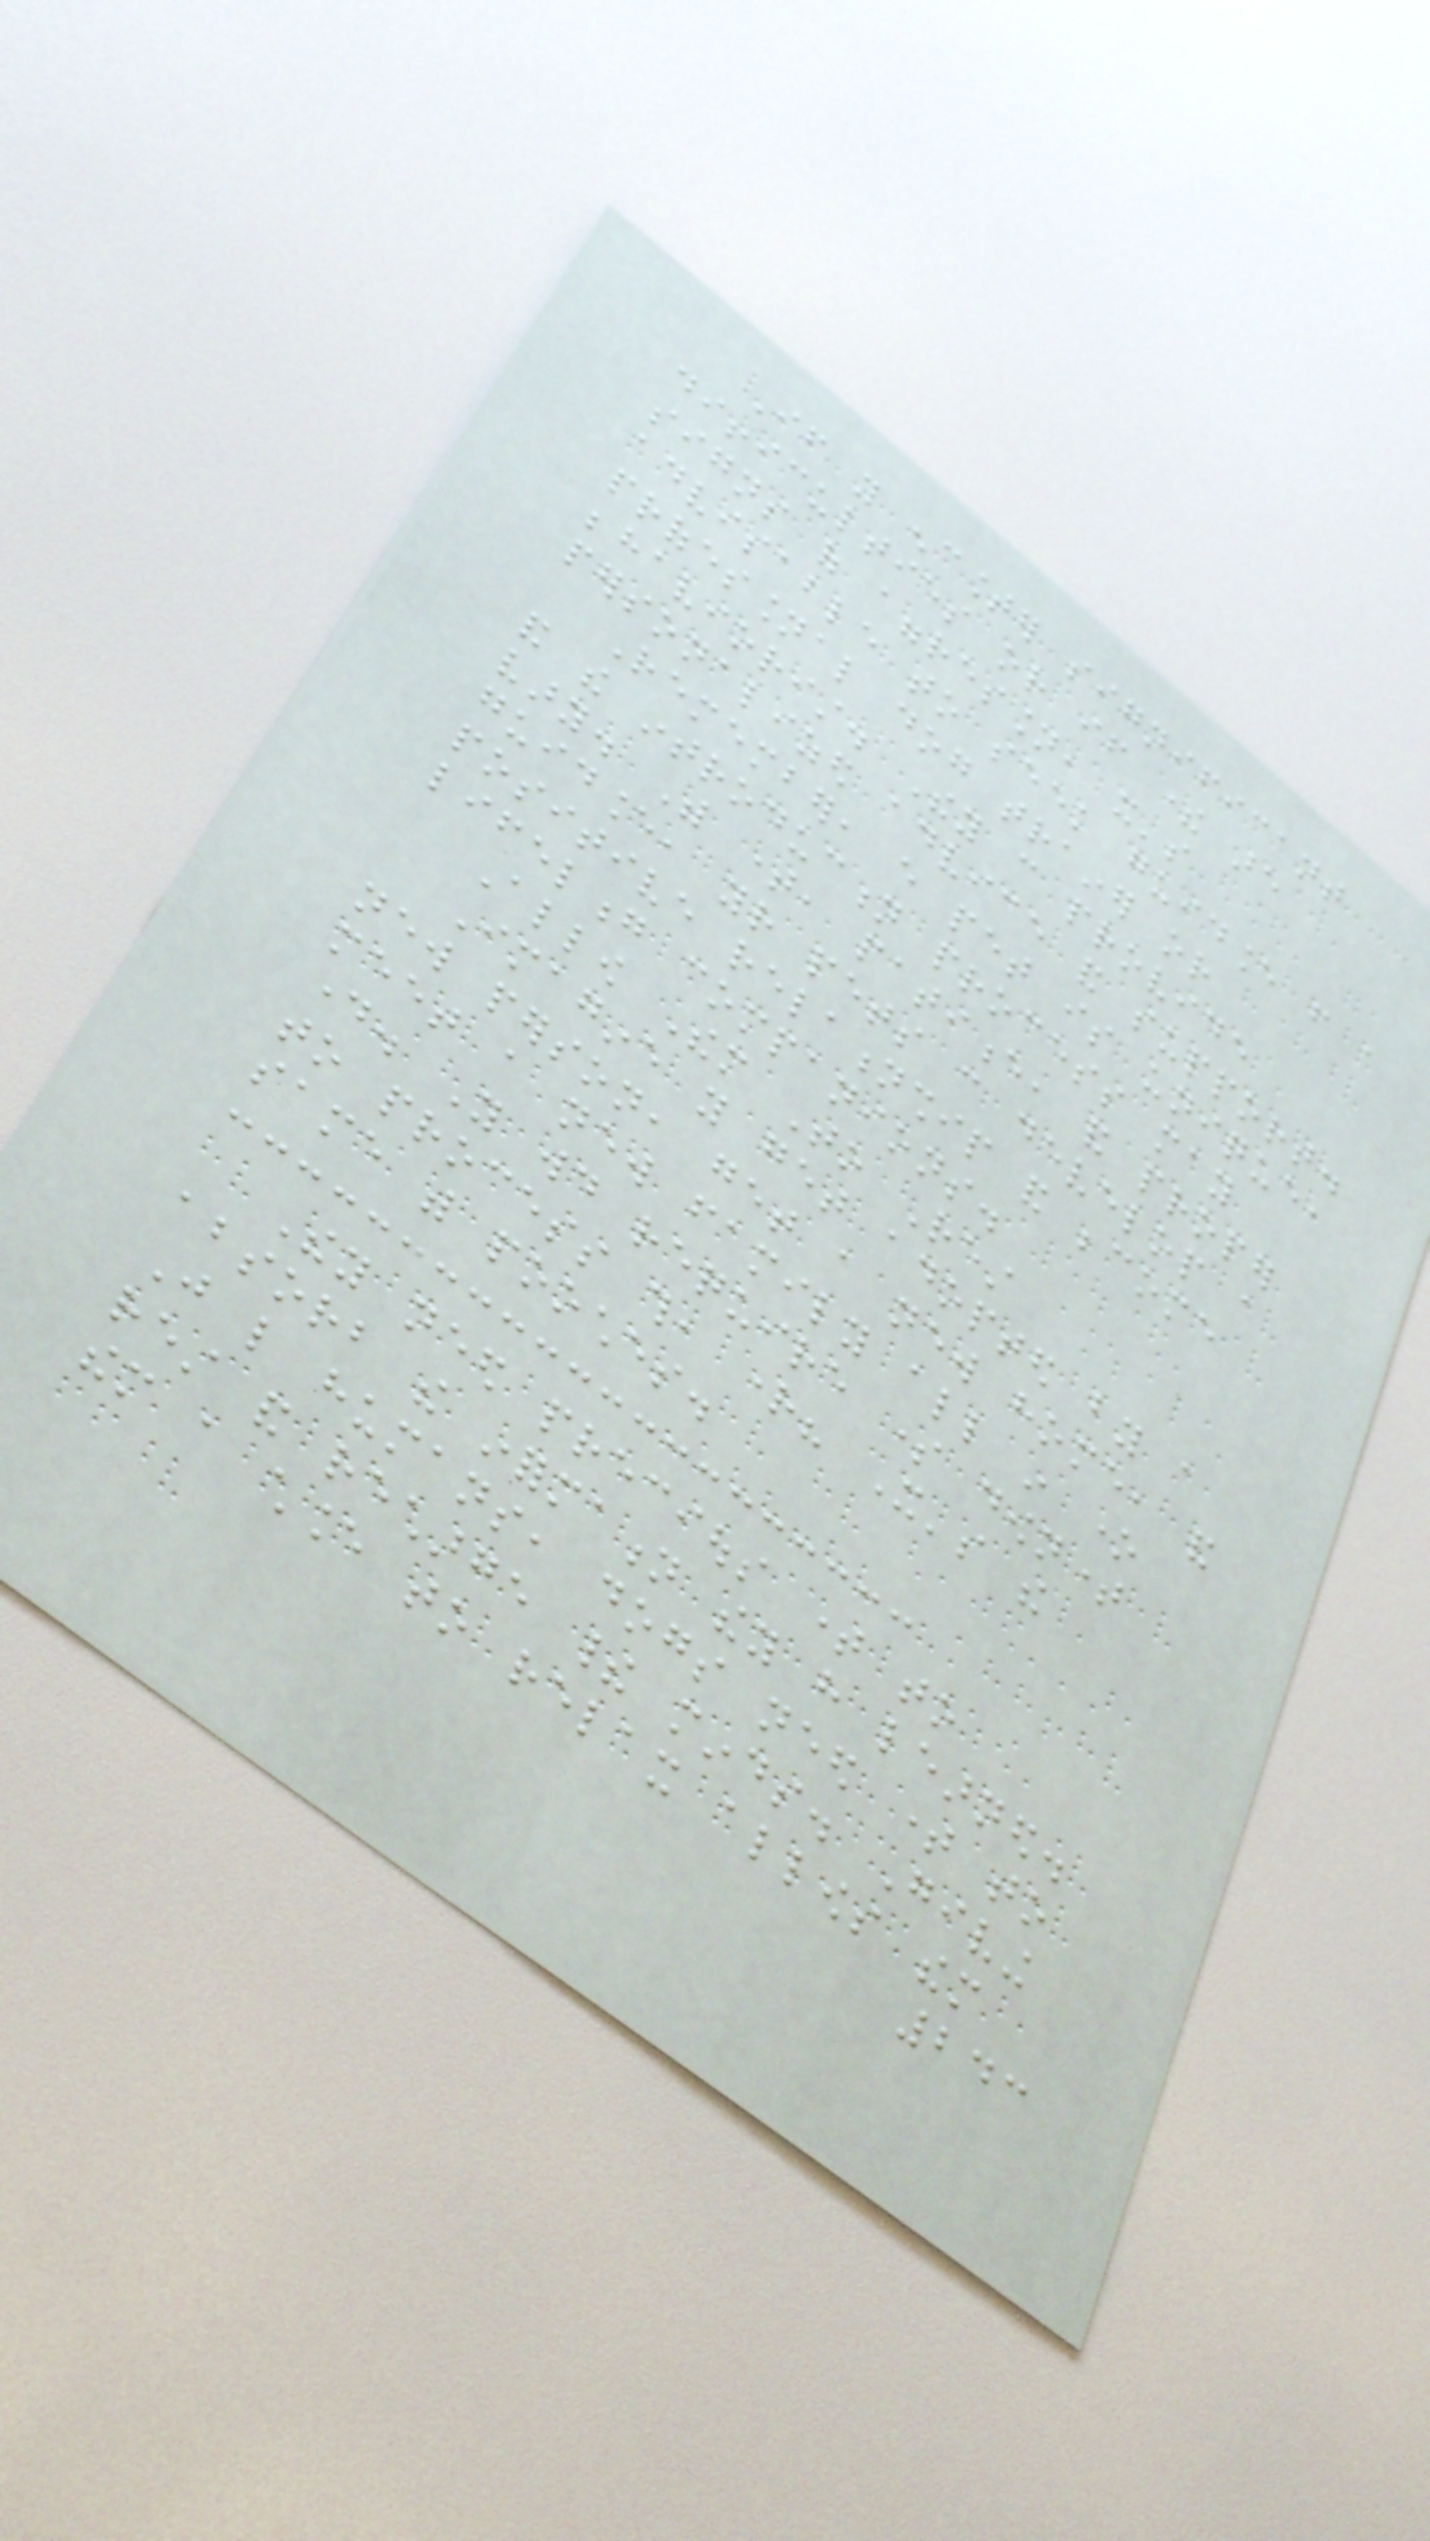If you encounter significant
difficulties or if there are
signs of aggression, it's
advisable to seek guidance from a
professional dog trainer or
behaviorist. They can provide
personalized advice and support.
Remember, every pet is unique,
and the introduction process may
vary. With time, patience, and proper
guidance, your pets can develop a
positive relationship and become
lifelong companions.
Allow Them To Rest
Imagine you get adopted by a
new person, get a new home, and
meet a new family all in one
day. You would require some downtime
to process this, right? It's the
same with pooches.
They need precious time to
absorb the information they have learned.
Just like humans, dogs need time to
rest and recharge their minds. Giving
them a chance to relax allows them
243
